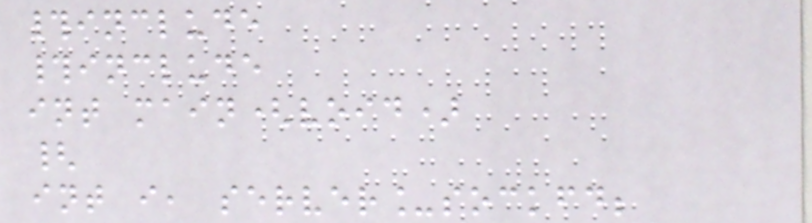#include
#include
int main(void)
{
int i, server_sockfd;
